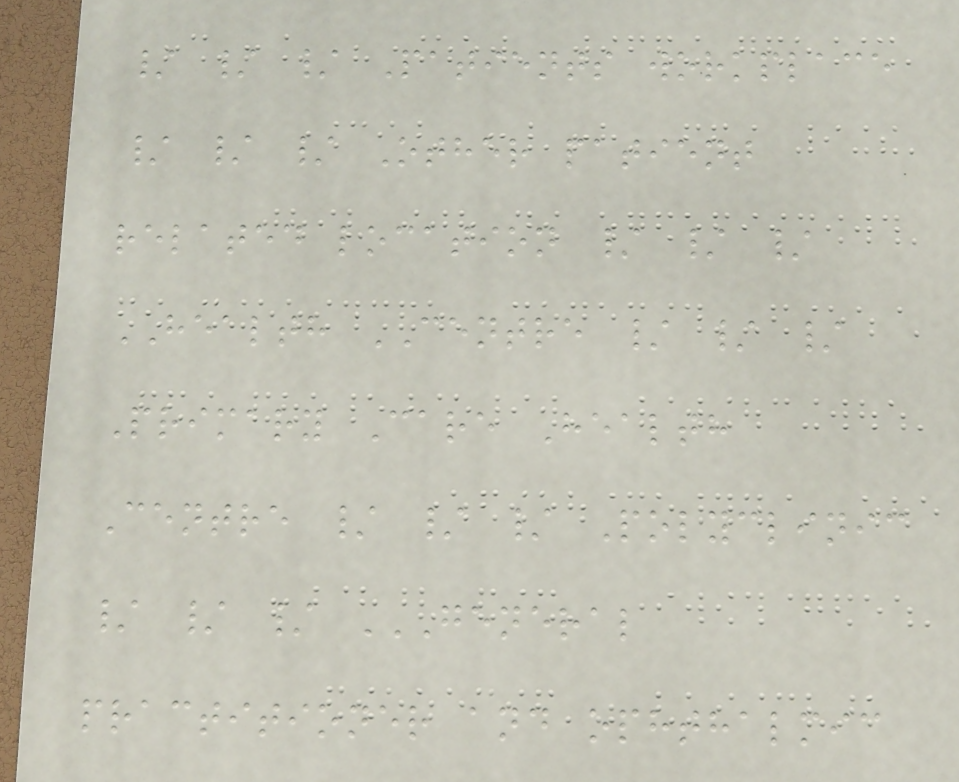/ / / Patients workplace
/ / / Other patient
related location / / /
HEALTH CENTRE / / /
Primary Care Health
Centre / / / Polyclinic
/ / / GENERAL
PRACTITIONER AND OPHTHALMIC
